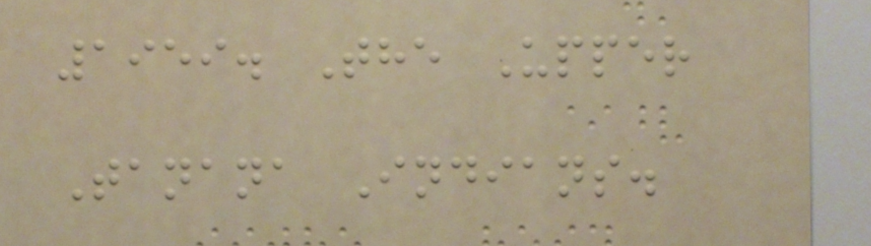1959. The Upper
Tanana Indians.
